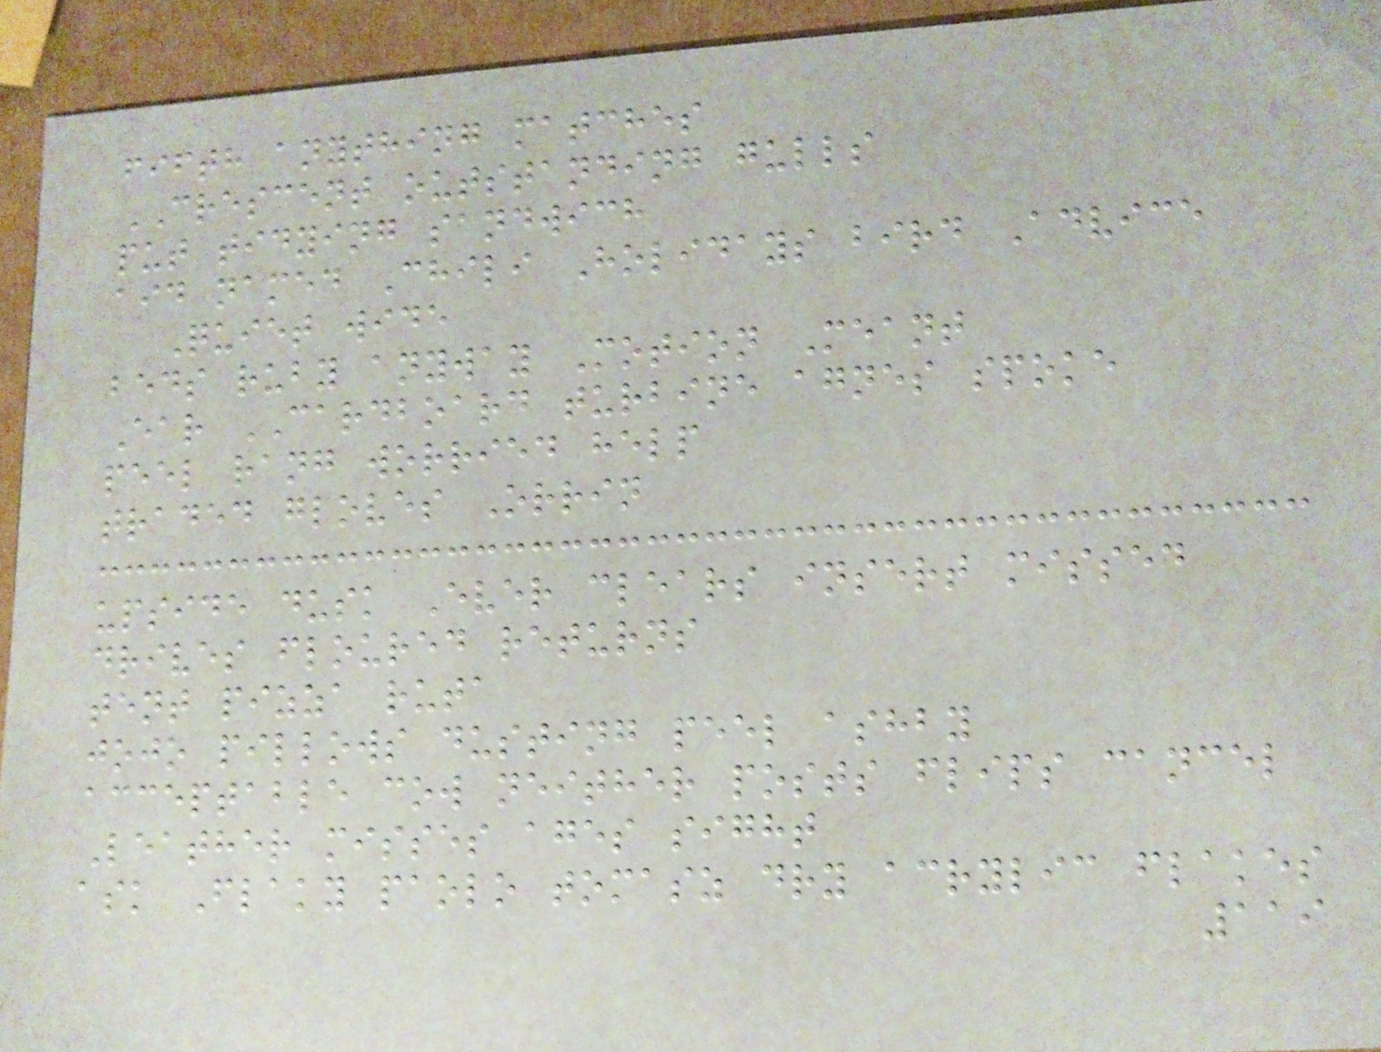fifth anything matches
CRESCENT outstanding gulls
put tidying sandwich
aid named Chili Holidays bird Advice
Quiet wide
beds ruby anyway Motion Meant
Ear CARDBOARD turbine agnes spoke
peel rang worried help
traded gloves Orrin
upside dusk Ever clears insert missed
drives floured returns
tent pizza ruta
jojo pillows dusting peel ashby
acceptable cow neither posts flips cancel
Leather misses ages sight
ask Flaky paolo tomasz dry acrylic flakes
119
